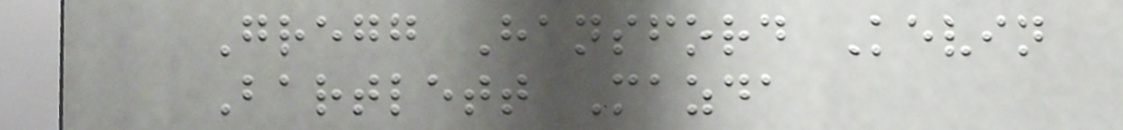Gregg Hansford Kevin
Bartlett Mazda
